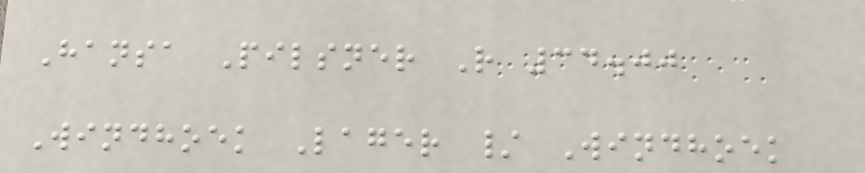Hansa Pilsner R 34.00
Windhoek Lager / Windhoek
